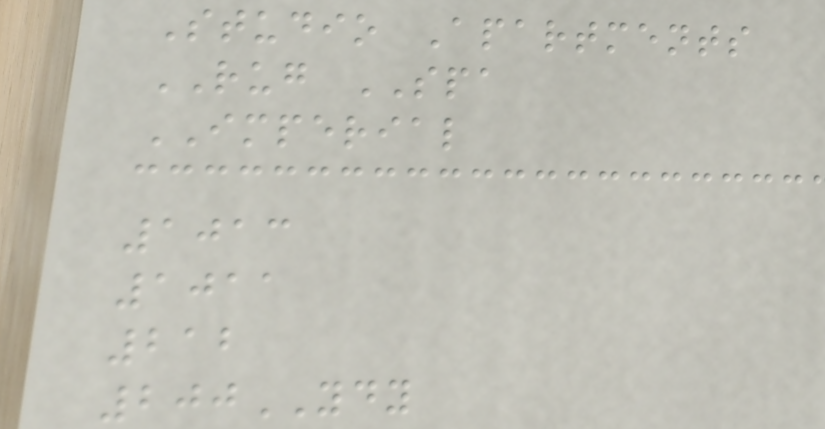Studio Apartments
RUG SPA
IMPERIAL
1013
1011
212
200YDY
